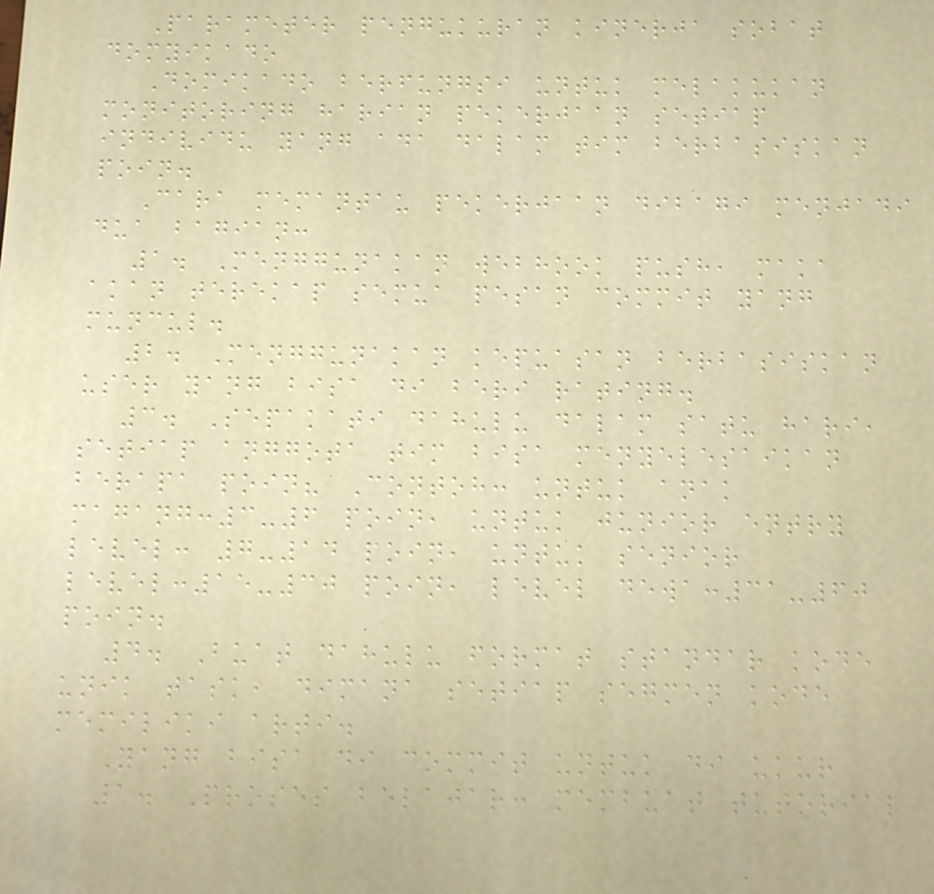Parameter pengukuran kinerja sobat
domyikado
Domikado berfungsi untuk melakukan
monitoring harian pekerjaan setiap
individu yang ada dalam tim berbasiskan
poin.
Cara memantau pekerjaan dibagi menjadi
dua bagian:
1. Menggunakan webhook push, maka
akan terekap semua pesan commit yang
muncul.
2. Menggunakan kepuasan berbasiskan
user yang bisa di beri rating.
3. Sepakati dahulu dalam satu hari,
setiap anggota tim bisa menyelesaikan
berapa poin? Contoh: untuk anak
magang:3-6 poin, untuk junior entry
level: 7-14 poin, untuk senior
level:15-30 poin, level dewa:31-60
poin.
4. Buat dahulu format standar kode
unik task, dimana setiap segmen kode
memiliki arti.
Yang bisa di commit untuk di ukur
1. Proses belajar: membuat tutorial
